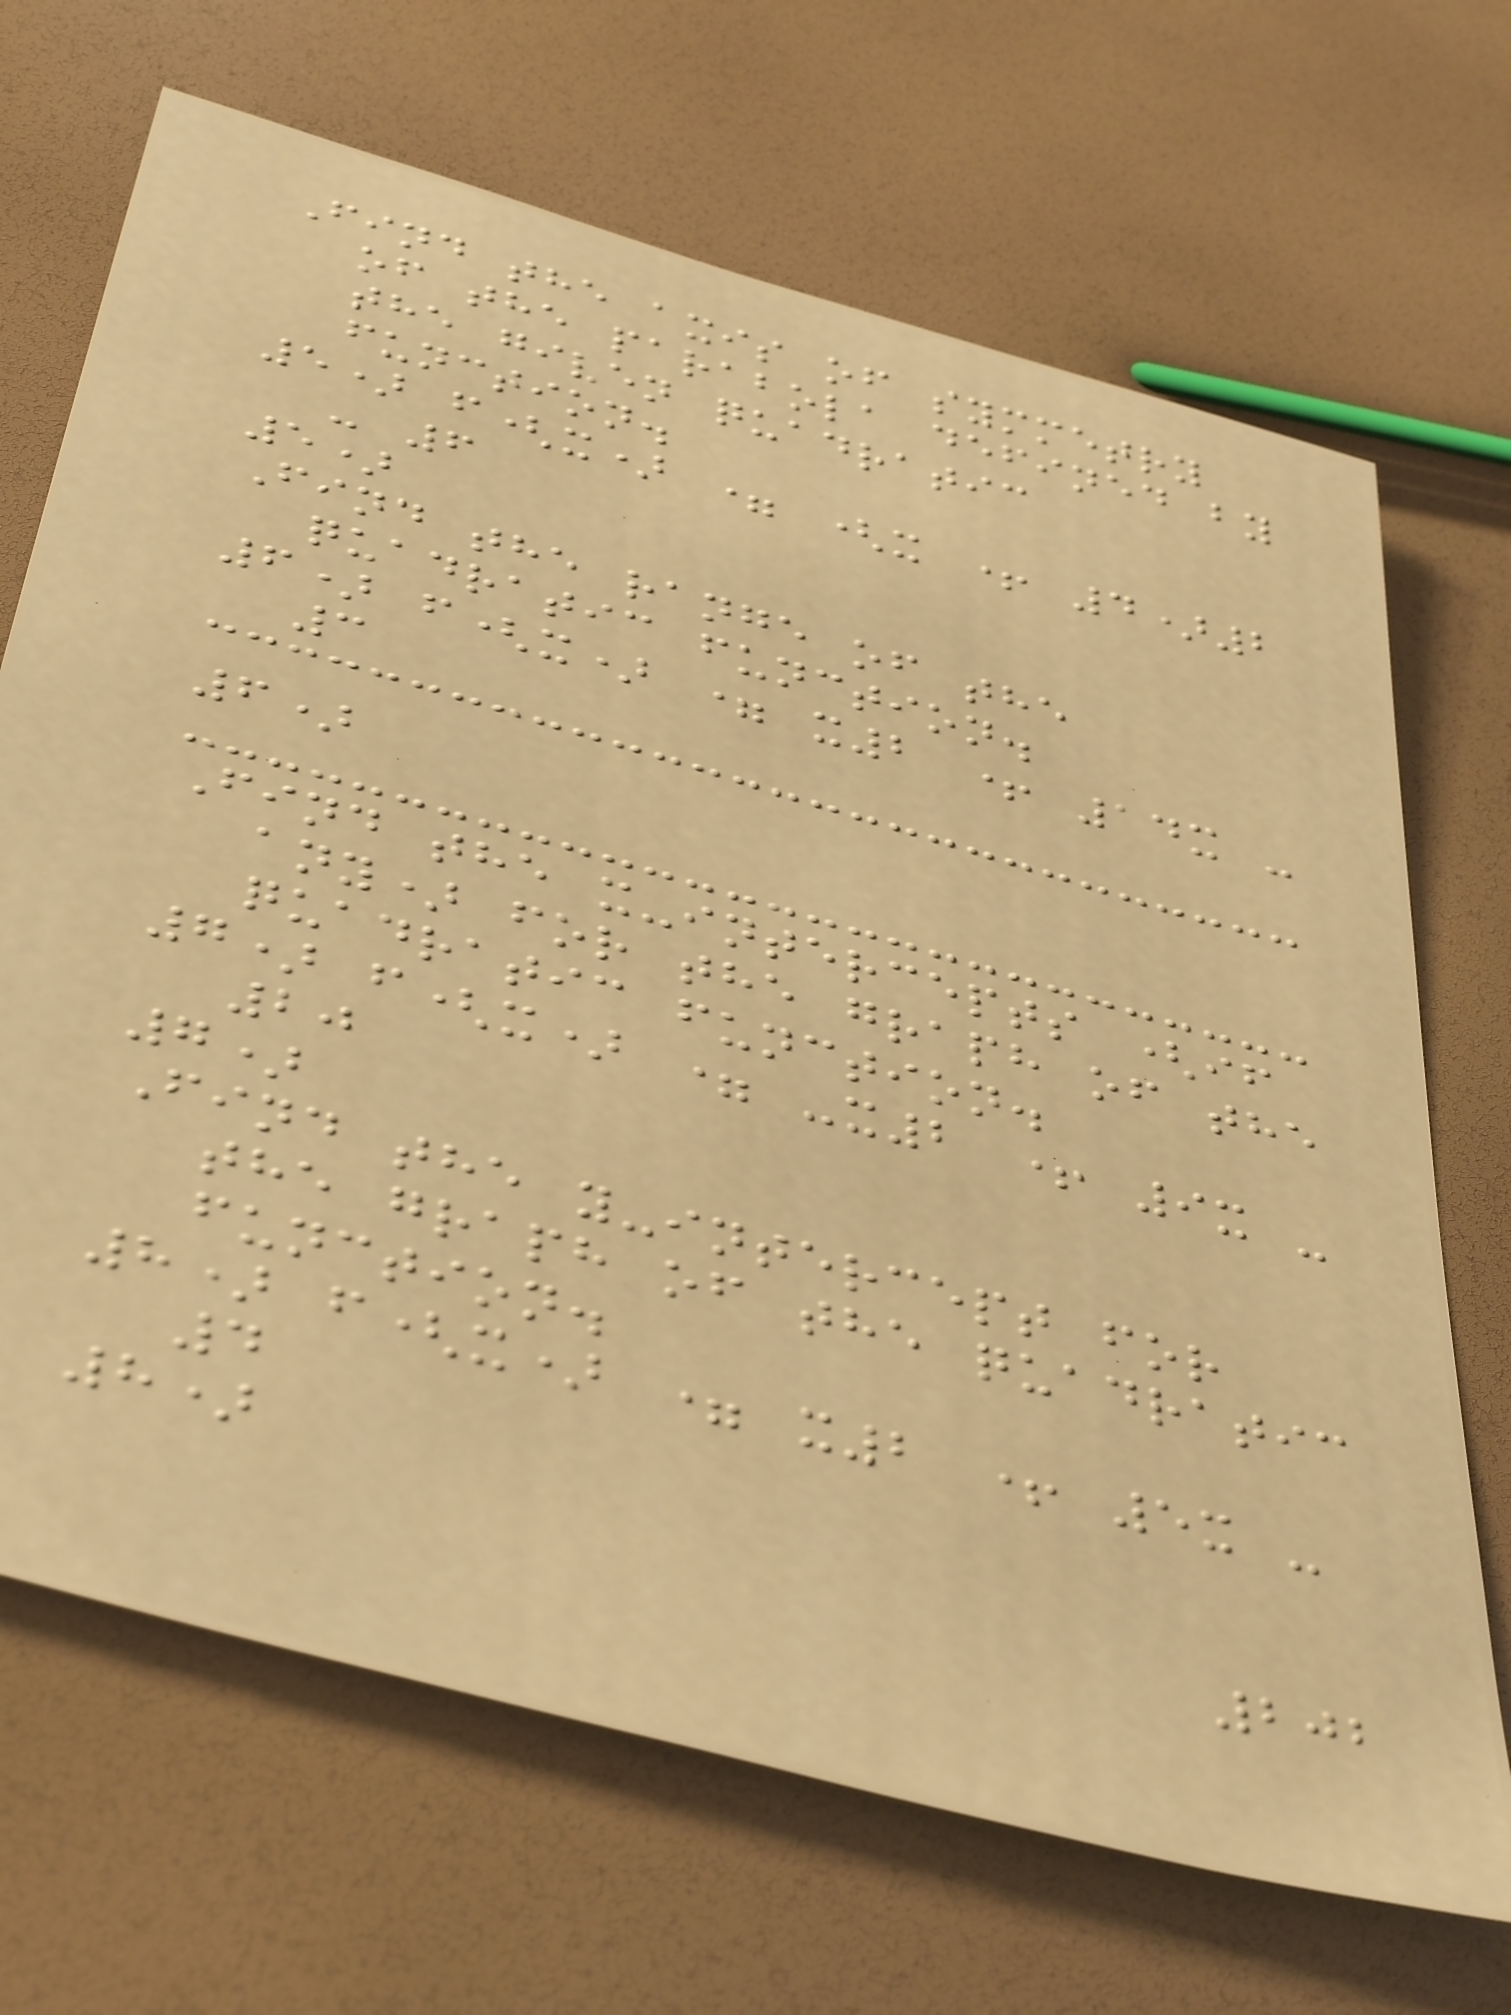Find the axis of symmetry
of the parabola defined by
the given quadratic
function.
5) f(x) = (x + 4)2
- 6
5)
Find the range of the
quadratic function.
6) f(x) = x2 + 14x -
3
6)
Find the x-intercepts (if
any) for the graph of the
quadratic function.
7) f(x) = -x2 + 9x -
20
7)
Find the y-intercept for
the graph of the quadratic
function.
8) f(x) = x2 + 5x -
4
8)
202
